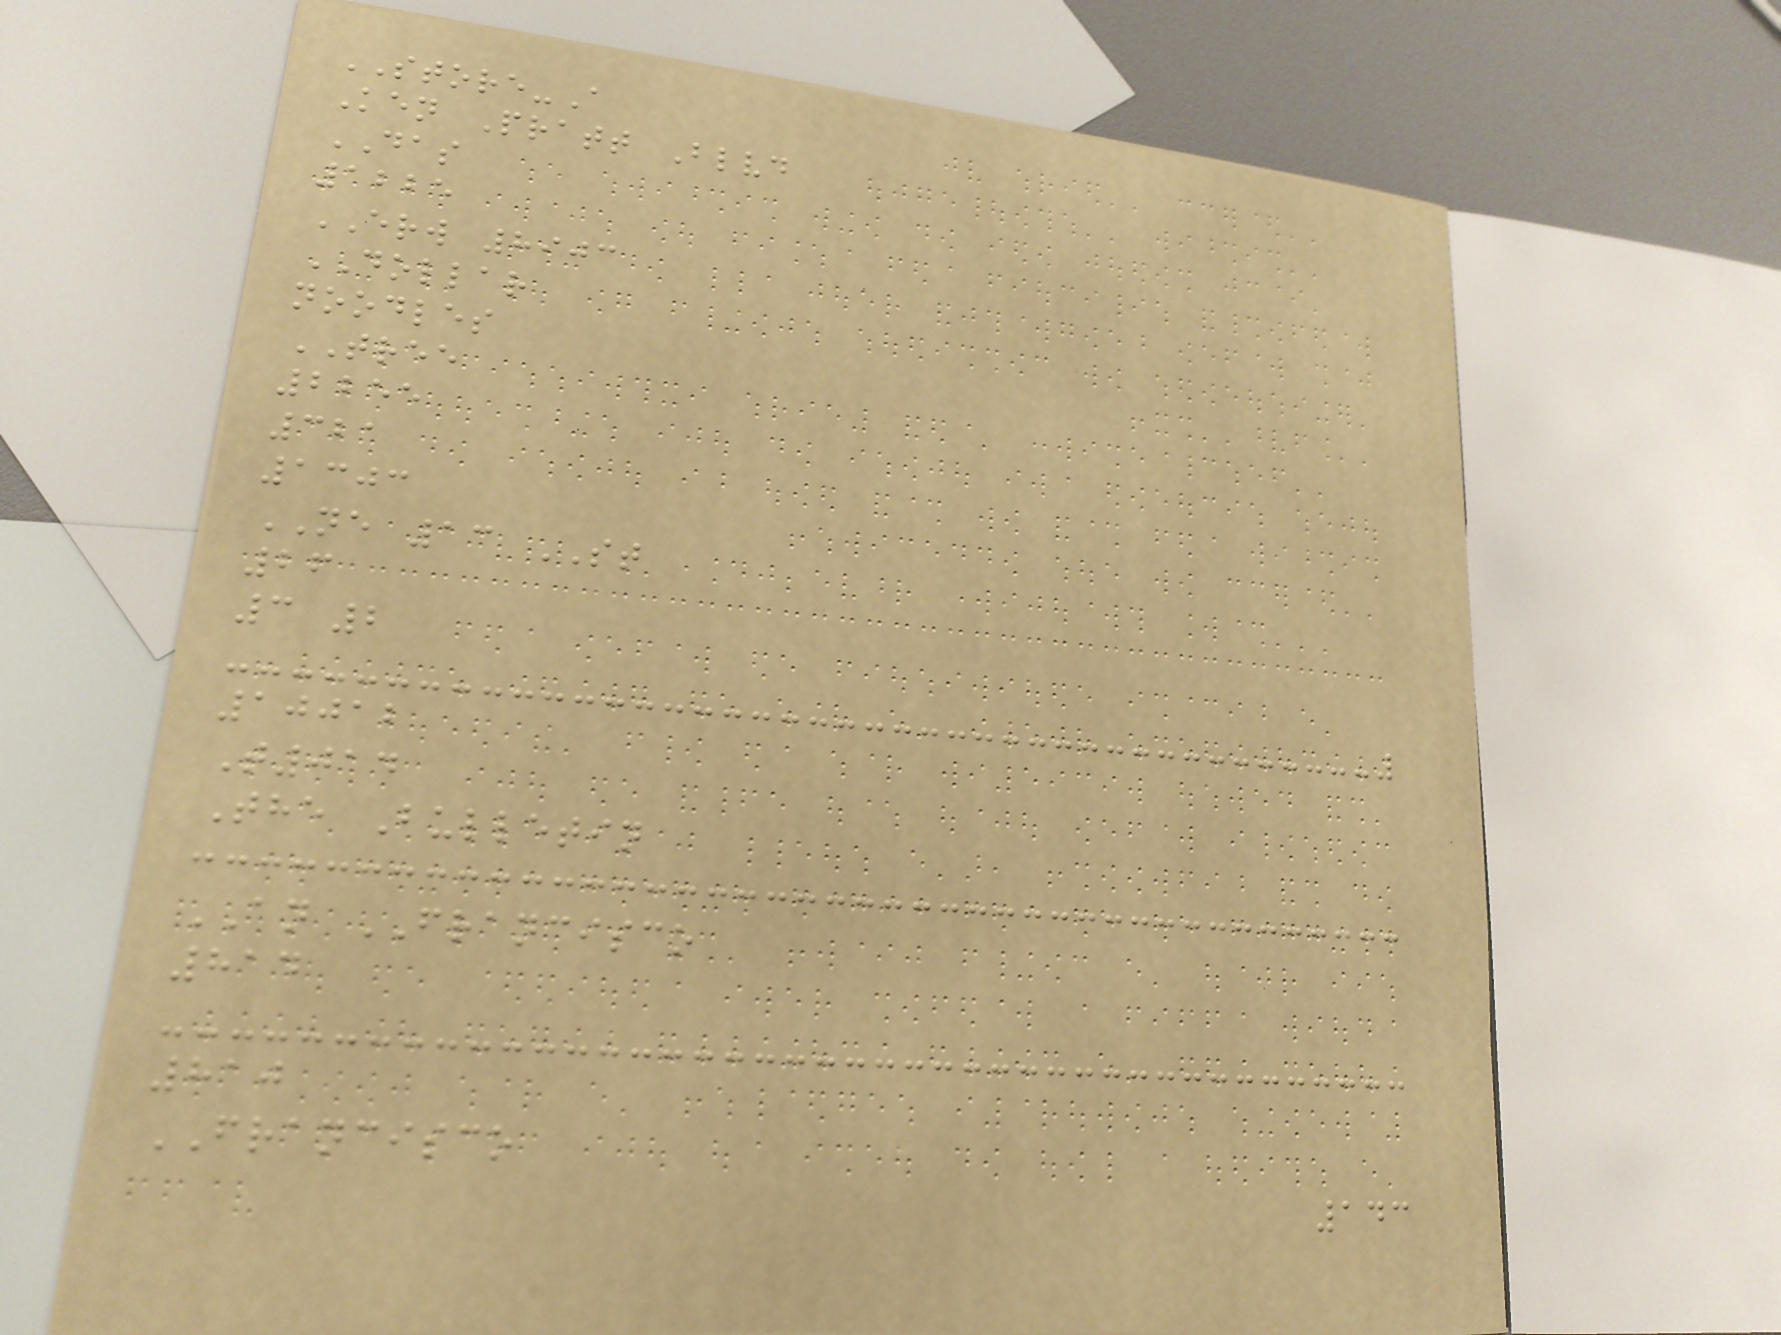STORE-A
Ken Pratt Blvd
DAS
1225
ERW 8903
DOLLAR
noodles
TREE
2255
321
1303
NE 13 ST
26
3 2
10012
T014
The Bulletin
AN FRANCISCO
814
810
FRANCISCO
143
